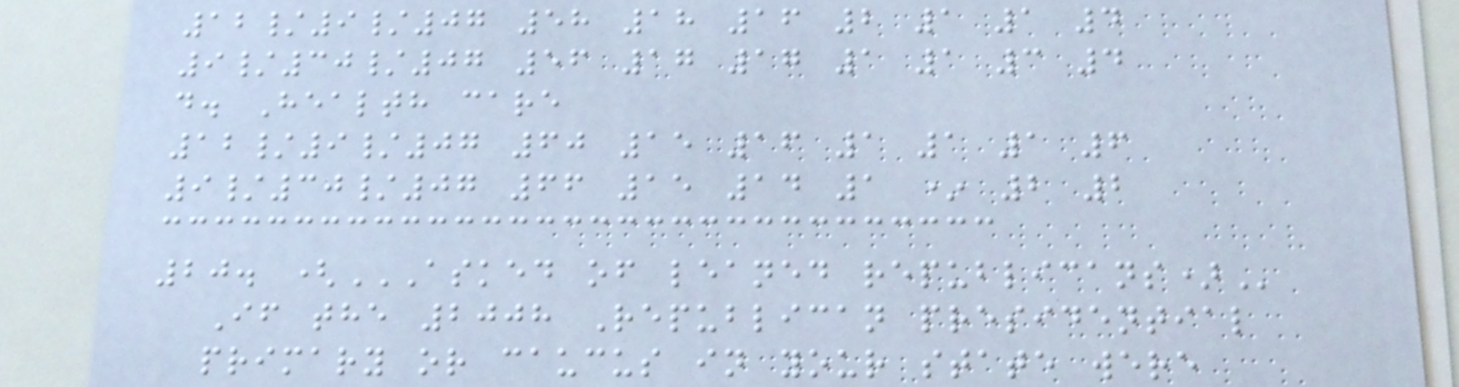12/9/07 58 18 16 2 1 1 4
9/30/07 56 17 17 1 1 3 4
d. Health care
12/9/07 60 15 16 1 1 1 6
9/30/07 66 15 14 1 * 2 2
20. (ASKED OF LEANED REPUBLICANS)
If the 2008 Republican presidential
primary or caucus in your state were
